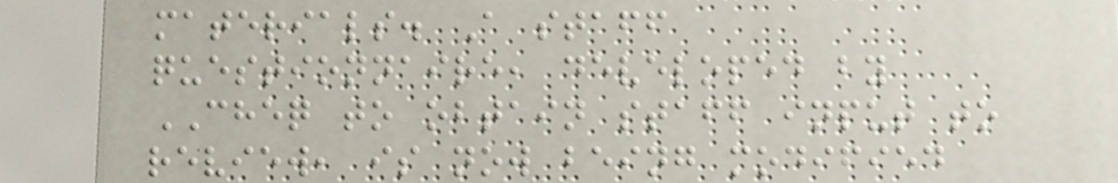materials. A staff
questionnaire, developed by
CHEQ to obtain staff input to
review, is now being modified
